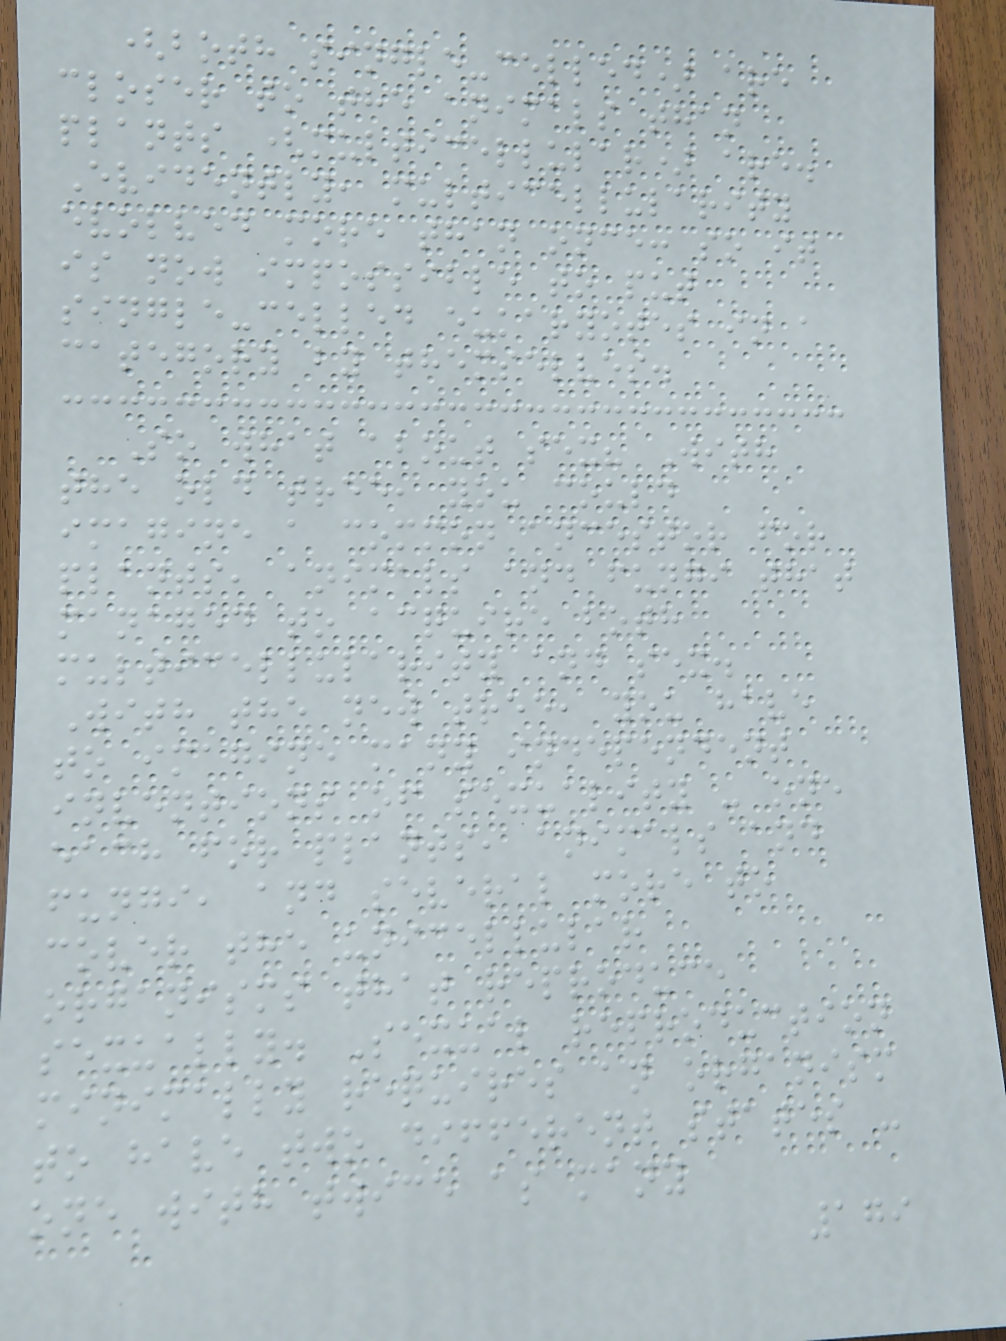(both single-celled) are
closer to the animals than
plants (multicellular) are.
Evidently, multicellularity
evolved more than once: so it
is now impossible to put
single-celled eukaryotes in a
category by themselves.
So what about sex? With
the old tree, you could
imagine a common ancestor for
plants, animals and fungi that
managed to acquire both
multicellularity and sex.
With the new tree, you have
to imagine many independent
inventions of sexuality - one
each for plants, animals and
fungi, and several more to
cover the unicellular
organisms that reproduce
sexually. Sexual reproduction
minimally requires an organism
to have two different states -
one with twice as many
179
